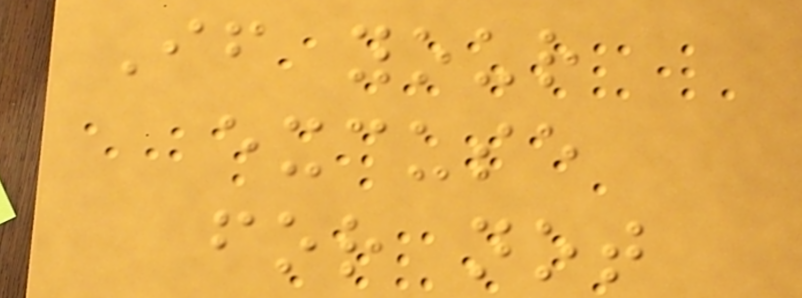If your
excuse
for not
